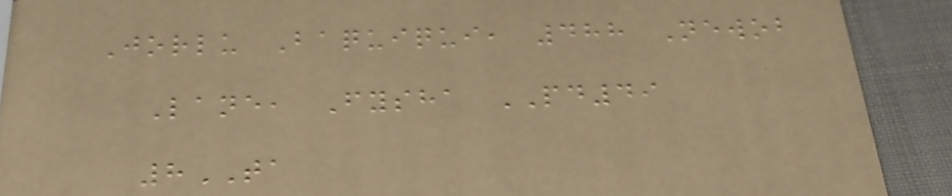Jorlu Baquiqui, 488 Newob
Lane, Fysha PD49
8TA
